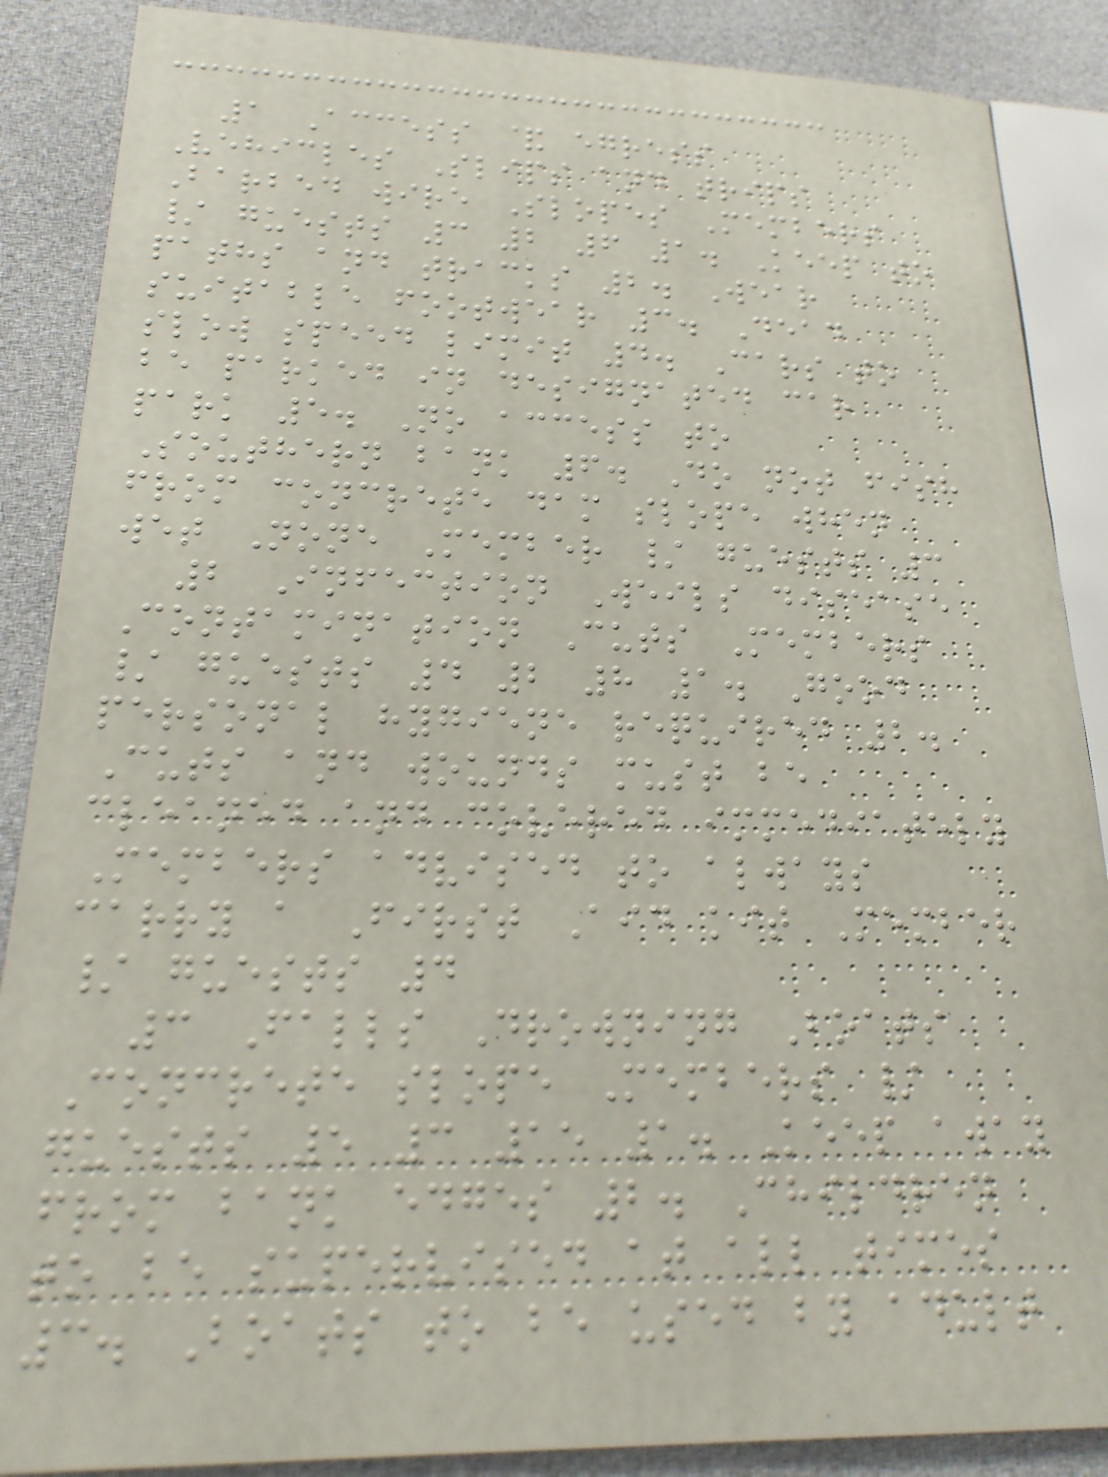1 Access & egress
Vehicles Slips and trips
Barbed wire Slopes Members
/ guests 3 2 6 1. Keep to
paths and tracks 2. Wear
suitable footwear 3. Dead
slow speed limit 4. Cars to
be parked in designated car
park 5. No access to
Southern bank 6. Do not fish
from concrete dam slope when
wet None Member / guests 3
2 Infection Weils disease
Contamination Cuts Members
/ guests 4 2 8 1. Good
personal hygiene required 2.
Cuts and wounds must be
cleaned and covered immediately
Members advised to always
carry a First Aid kit Member
/ guests 4
3 Falls Drowning Boats
Concrete slope Members /
guests 5 3 15 1. Keep away
from bank edges 2. Children
to be supervised at all times
3. Boats to be used by adult
